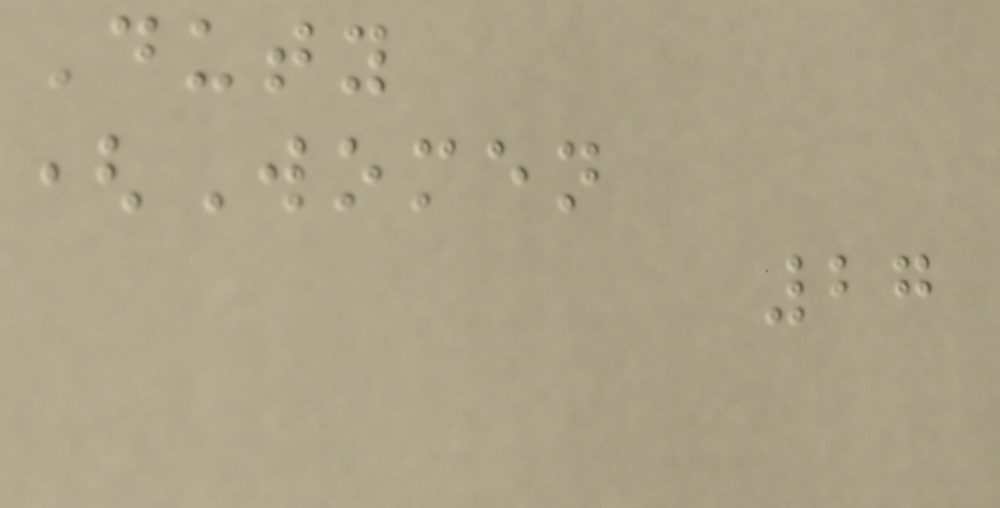Duty
(Women
27
